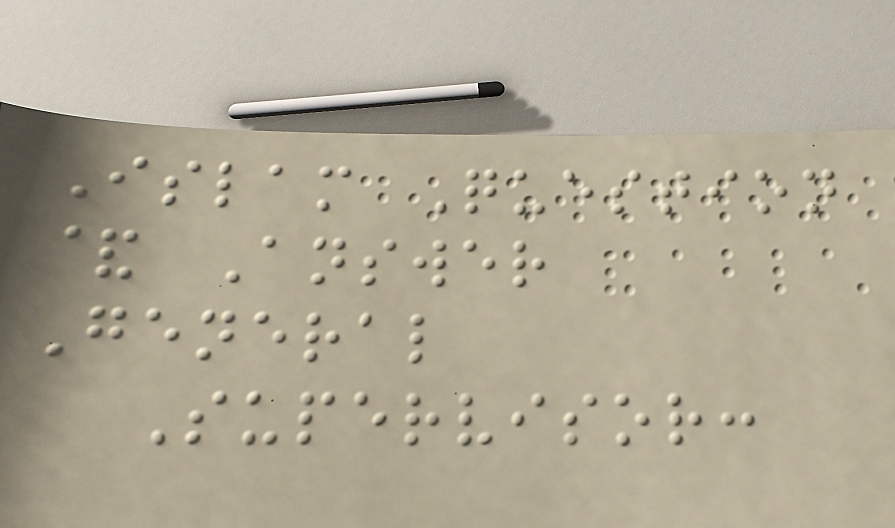Islam Question
& Answer
General
Supervisor:
